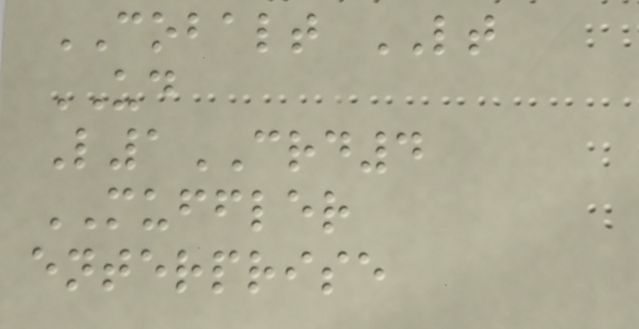COBALT LT
UD
L1CRD4
MUFFLER
enterprise
